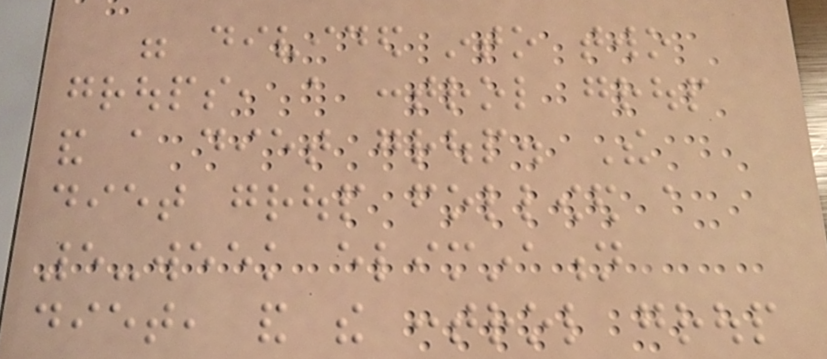were divided into two
groups, a control group
and a diet group. The
diet group followed a
5-week elimination
diet, and the control group
